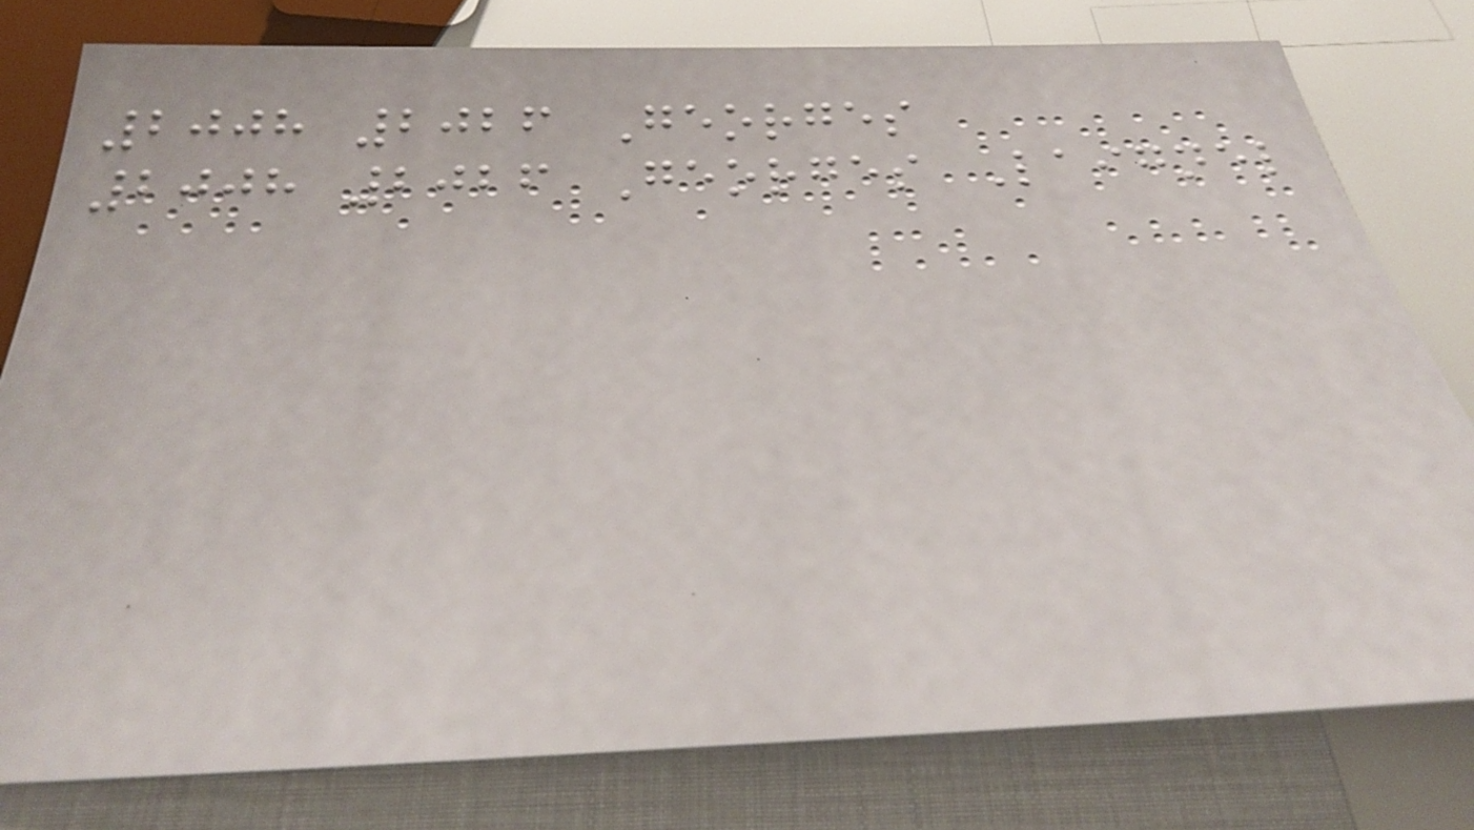2008 2026 Georges
2008 2026 Georges Laignel
